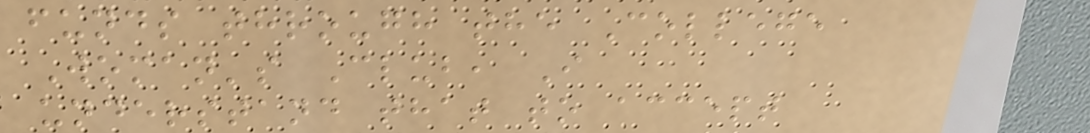funds through the College
Woman's Club, I
understand that to accept
